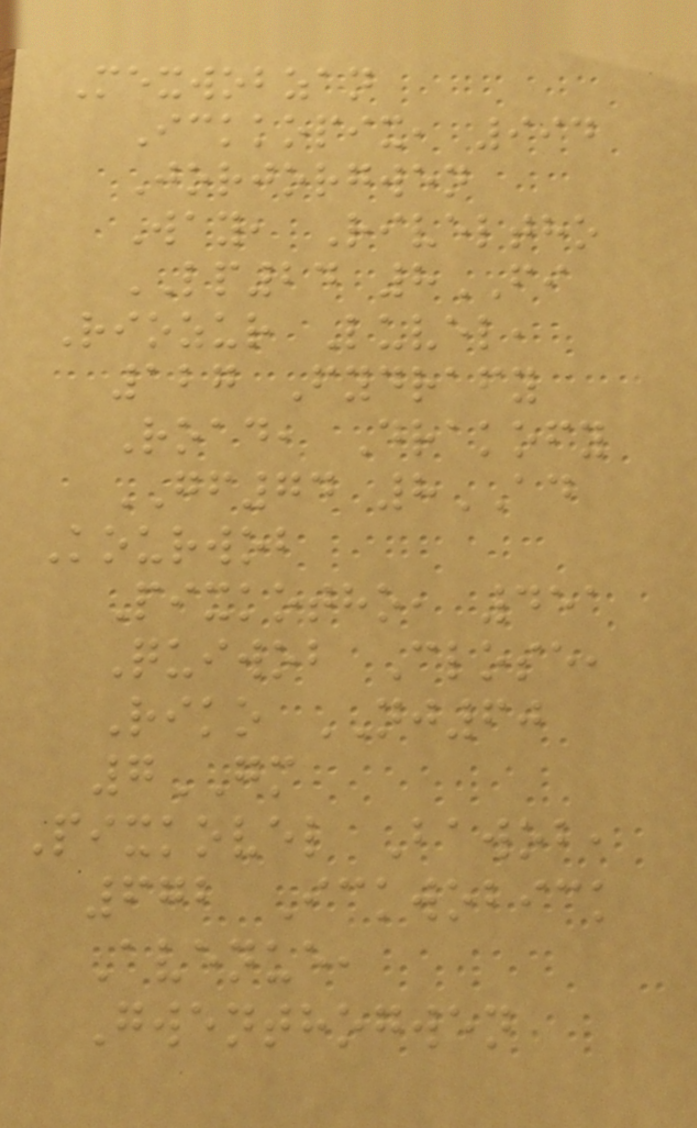Mexwobzan
Ickkopix, 994
Jorjorgwen
Way, Riveltho
LP24 8FI
Riozur Luvel,
127 Fydrafy
Road, Drakofy
GF74 8AD
Kourwob
Pixkotho, 451
Quiwob Close,
Riko NJ60
7GM
Pixkovel Bawob,
672 Ickwobick
Avenue,
Gwenthogwen
